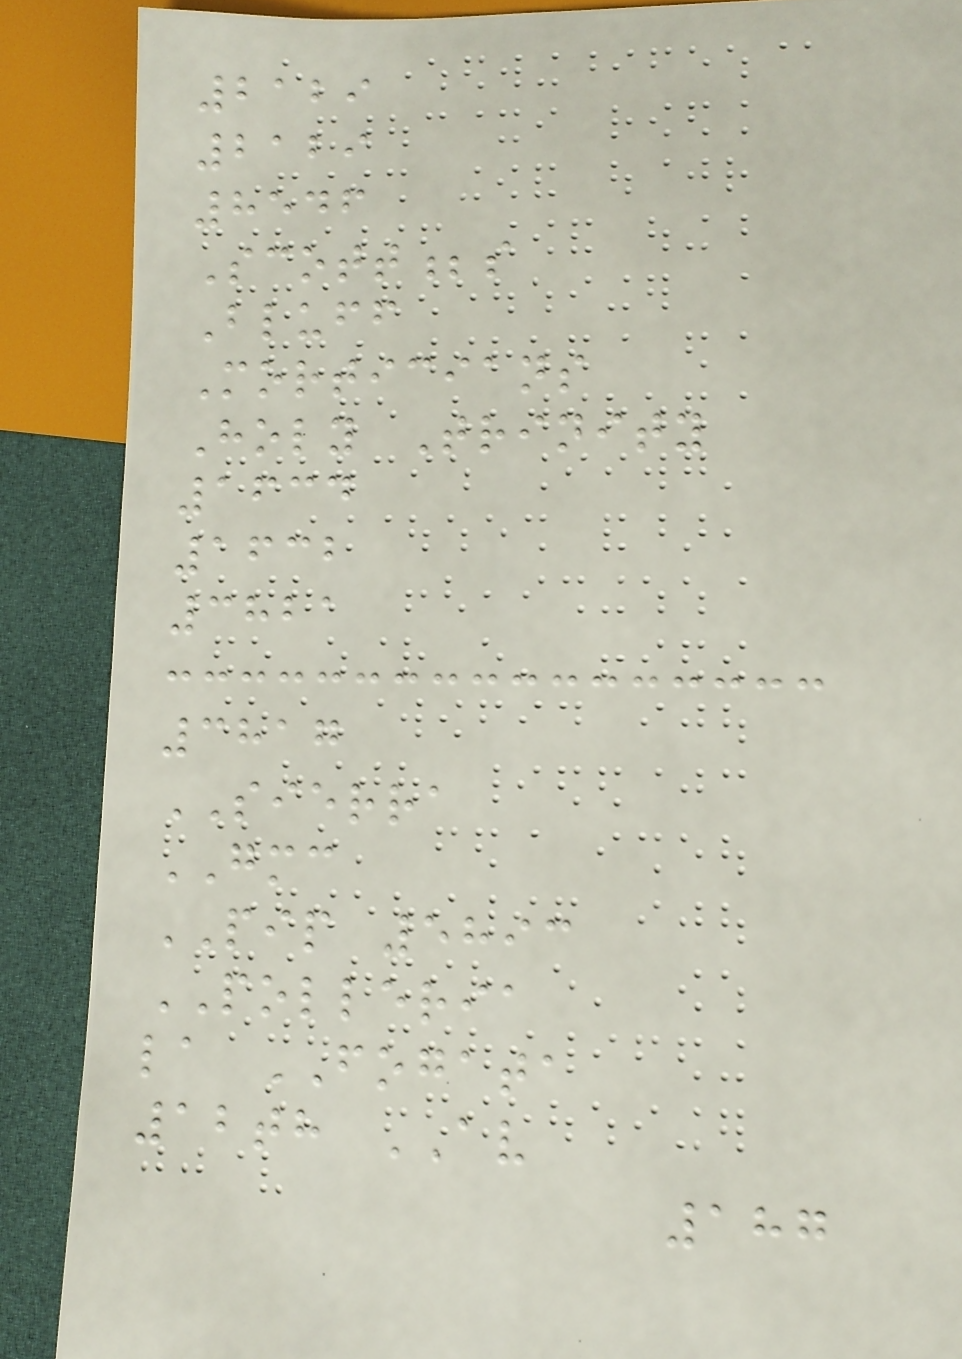2129
2129
8546
Scott;s
Bluff
Morticians
Holy Trinity
1634
1632
3821
3817
SIERRA
GMC
PIP 5893
POLLERIA
la FOGATA
12th AV
187
